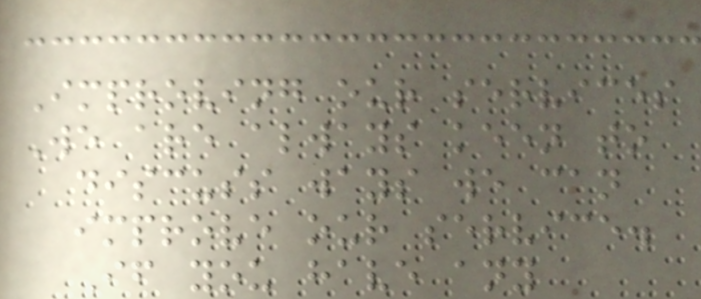Improving our services
We are always keen to
discuss ways we can
improve our service.
If you have any
